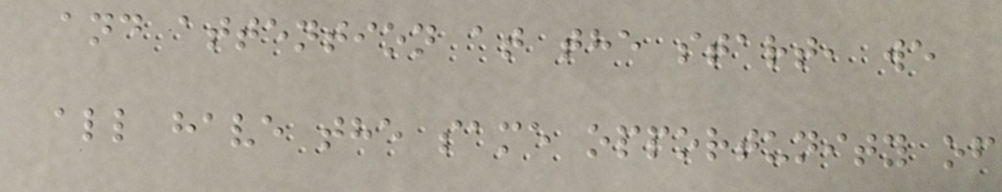and attention at the start, we
all have the same opportunity of
